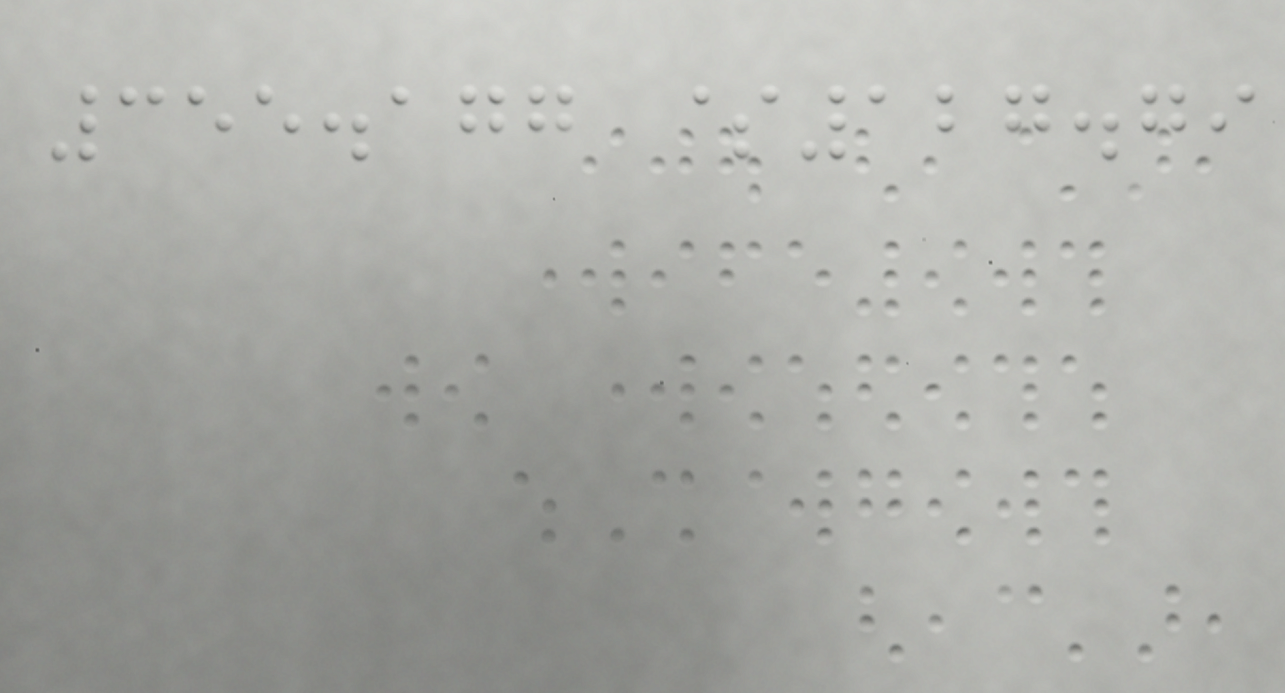355.177 $127.79
